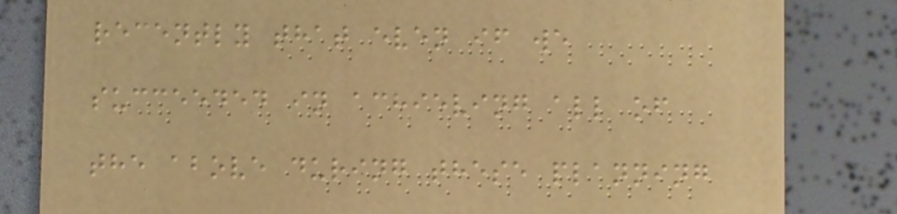recently that even if we
succeeded in achieving all of
the above during these planning
